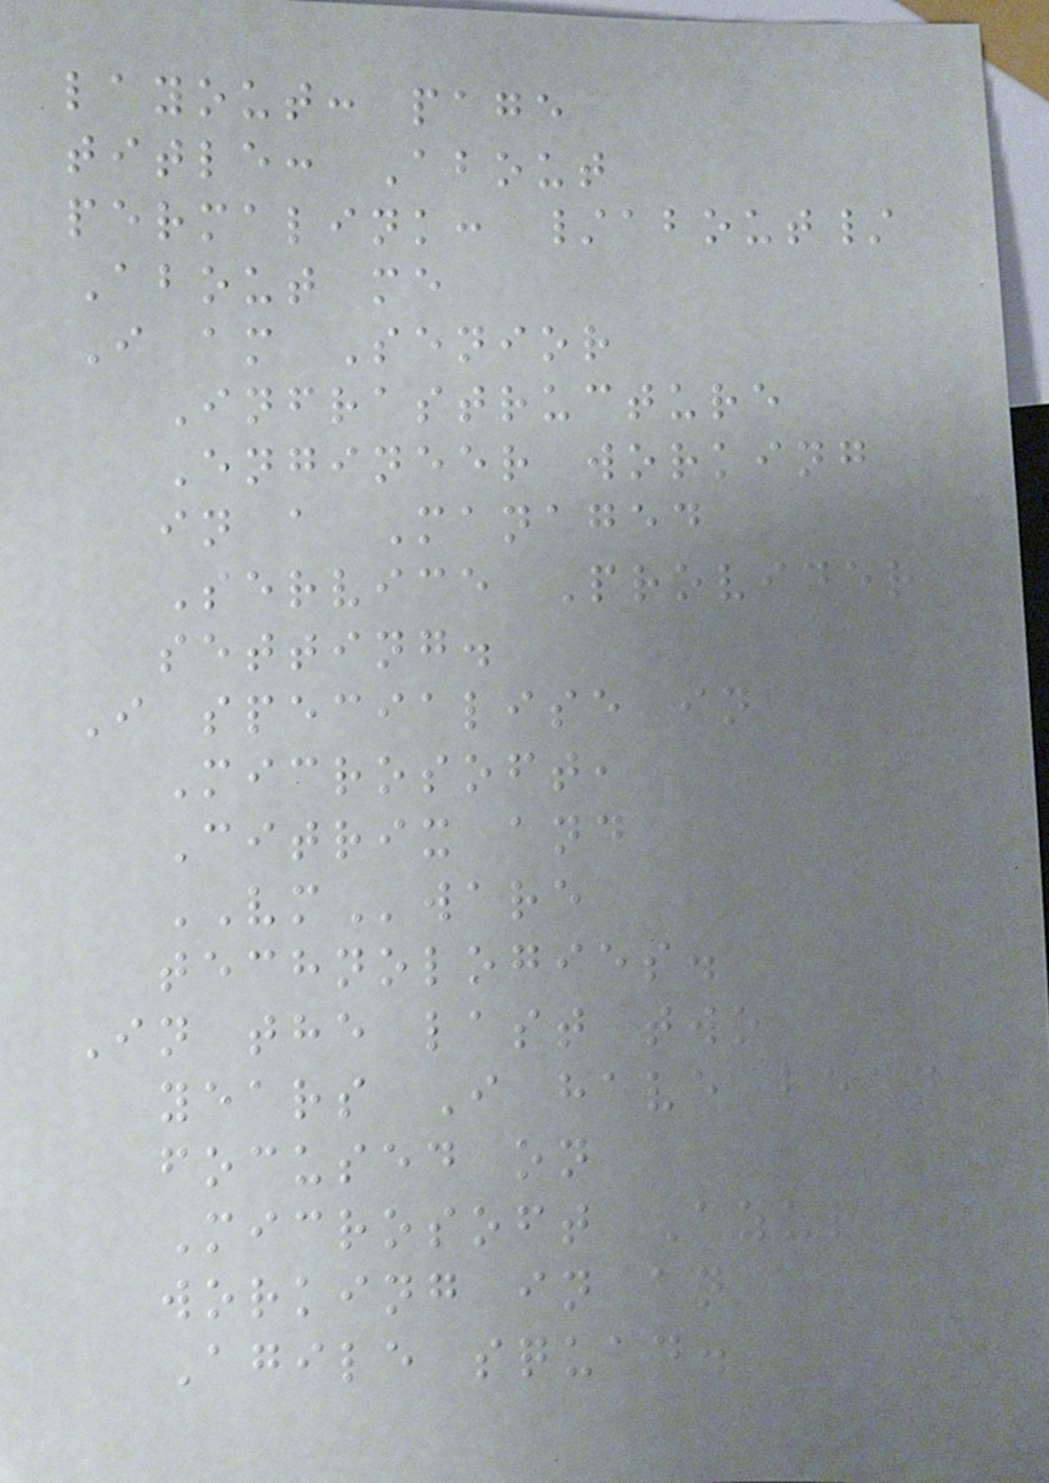layout: page
title: About
permalink: /about/
About me
I am Senior
Infrastructure
Engineer working
in a Managed
Service Provider
setting.
I specialise in
Microsoft,
Citrix and
VMware
technologies.
In the last two
years I have been
focused on
Microsoft Azure
working in an
Agile squad.
